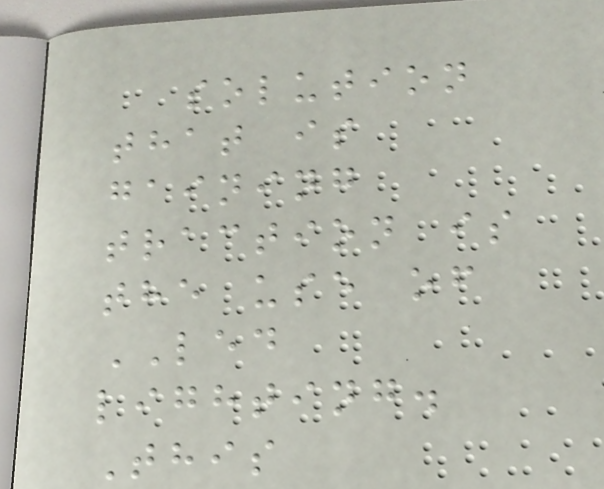solution
that is
gaining
traction is
the use of
LED
lighting.
This
